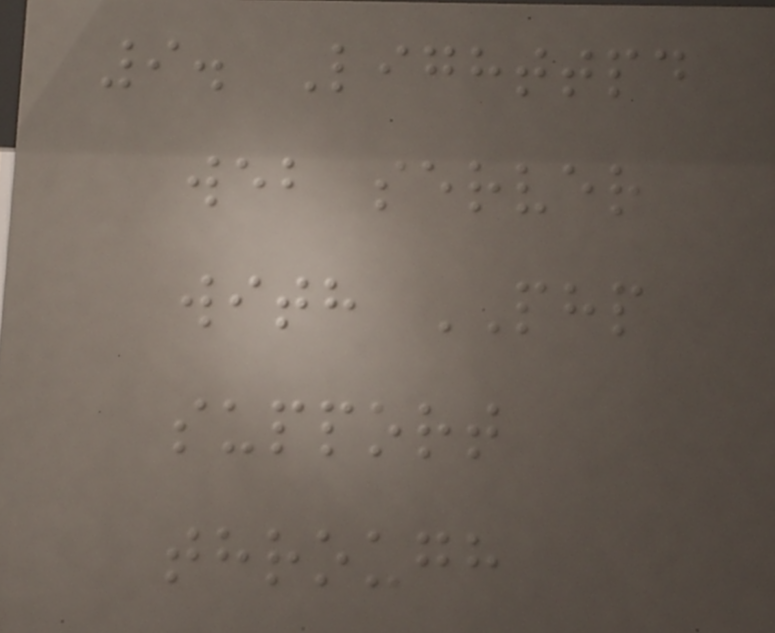9. Lighttpd
web server
with PHP
support
through
